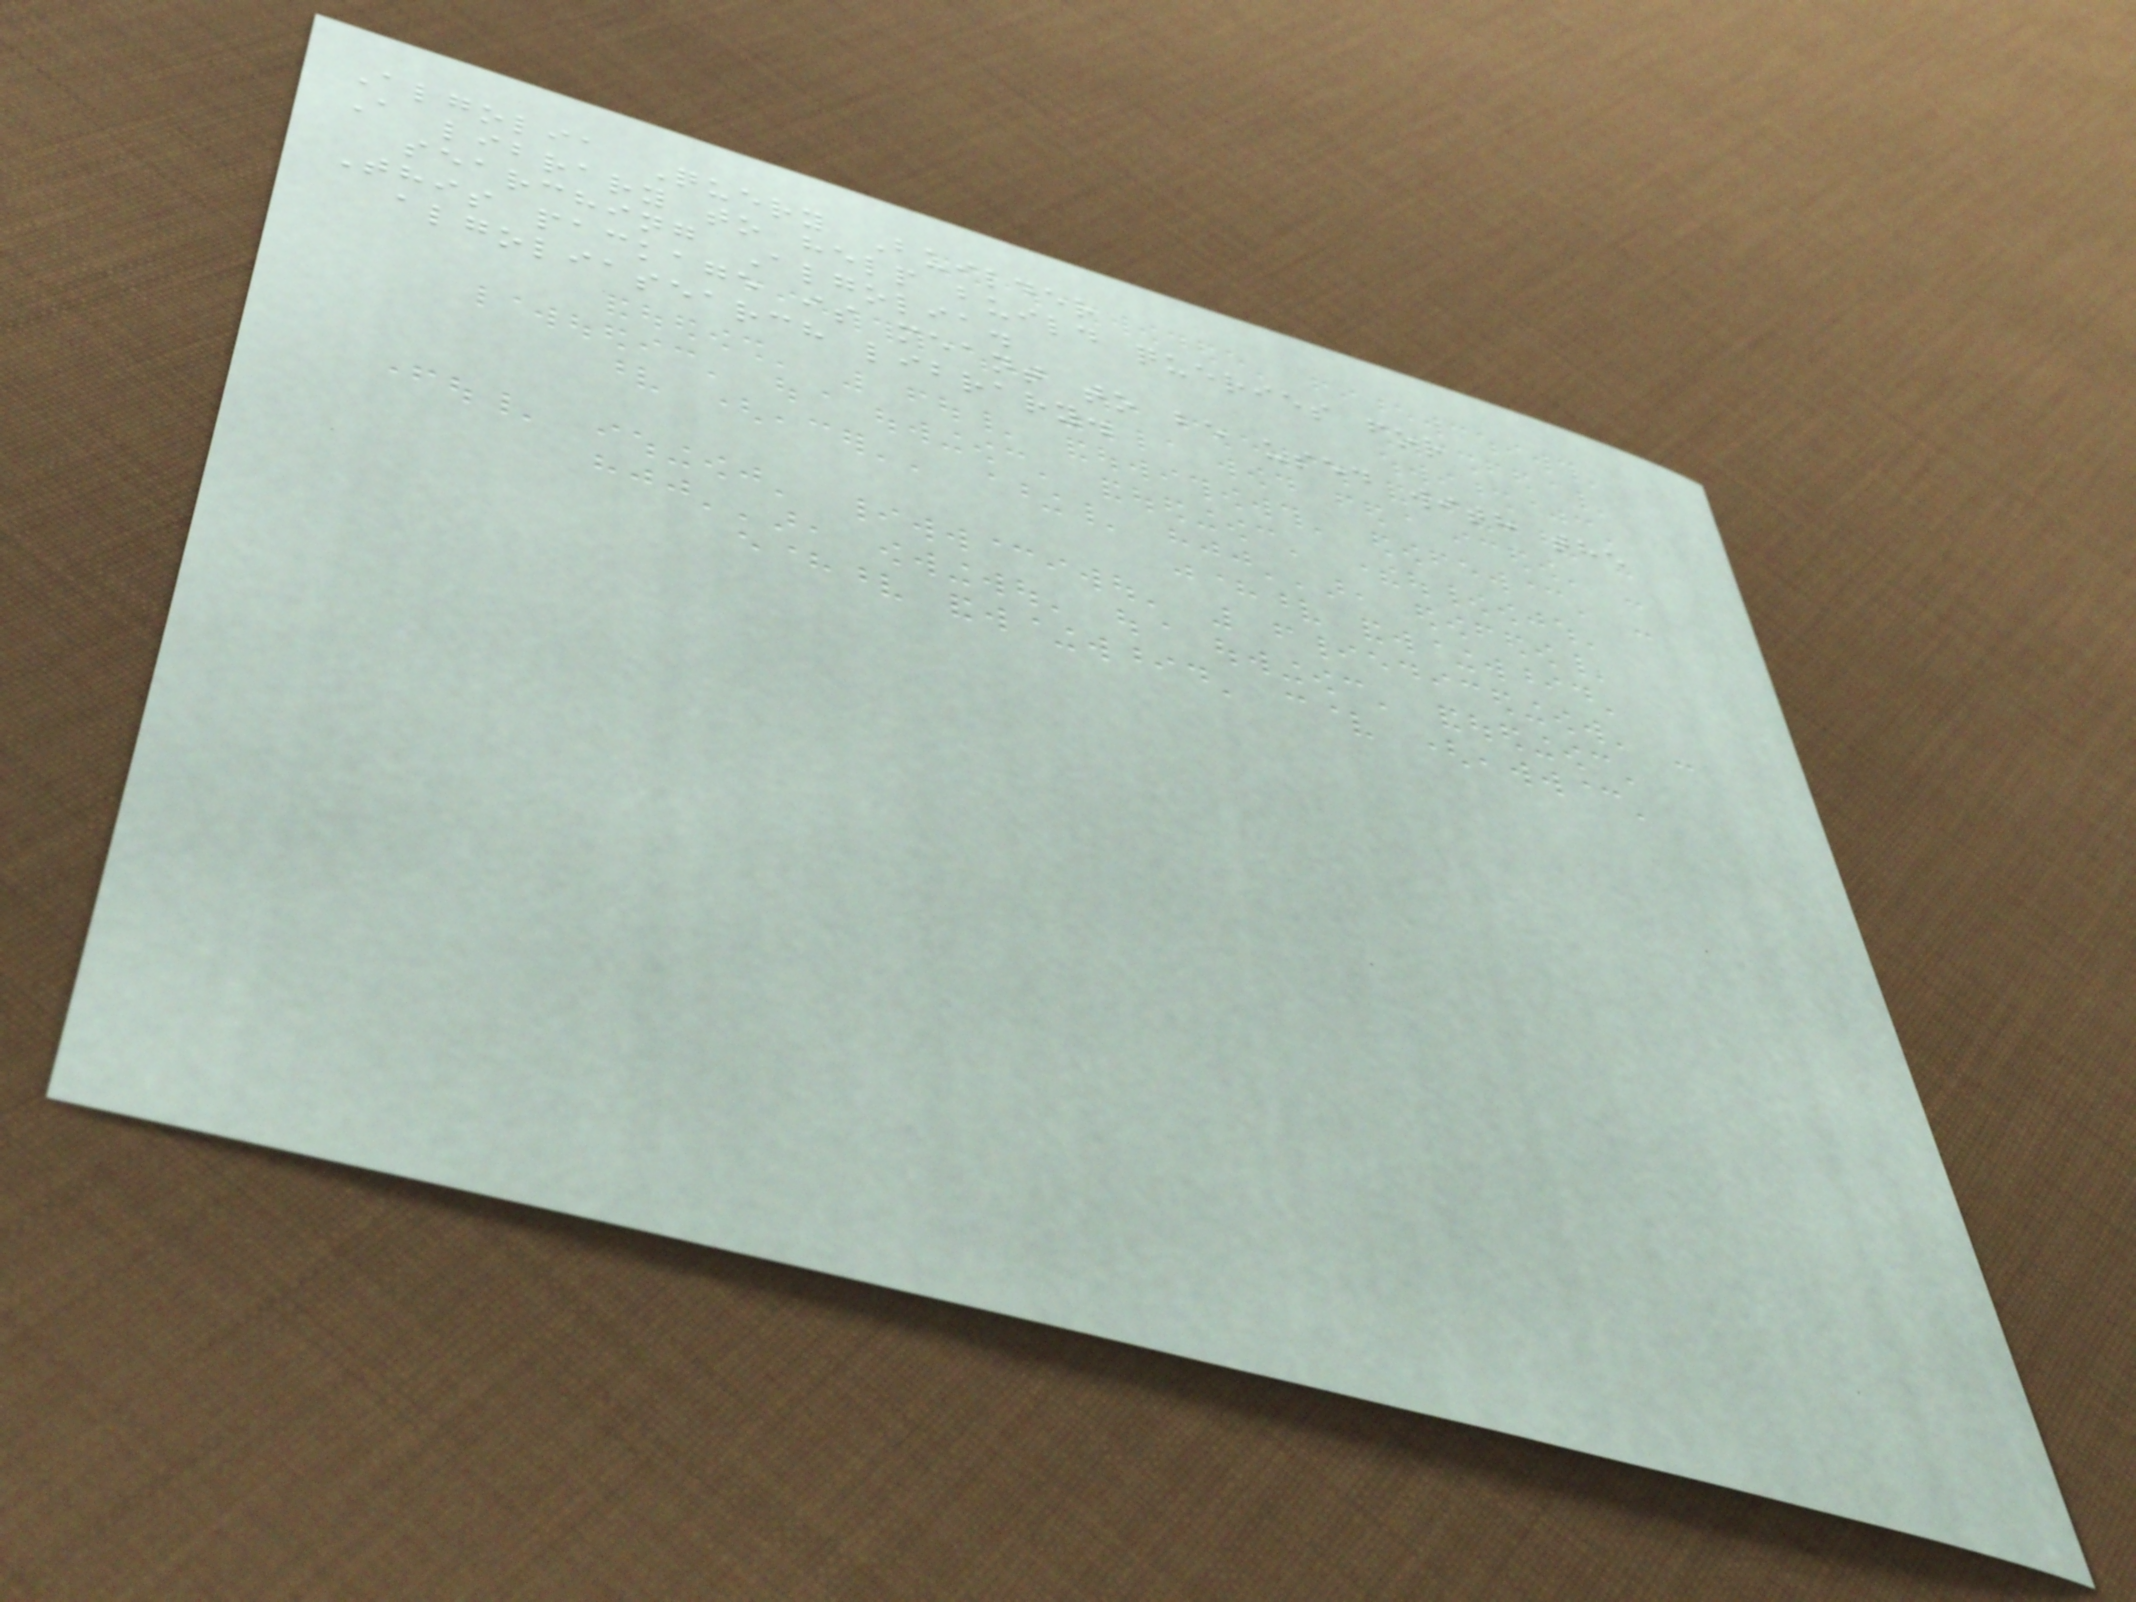Algolia Query Builder
A library to help build queries for
searching Algolia.
This package is meant to be used with the
algoliasearch library.
